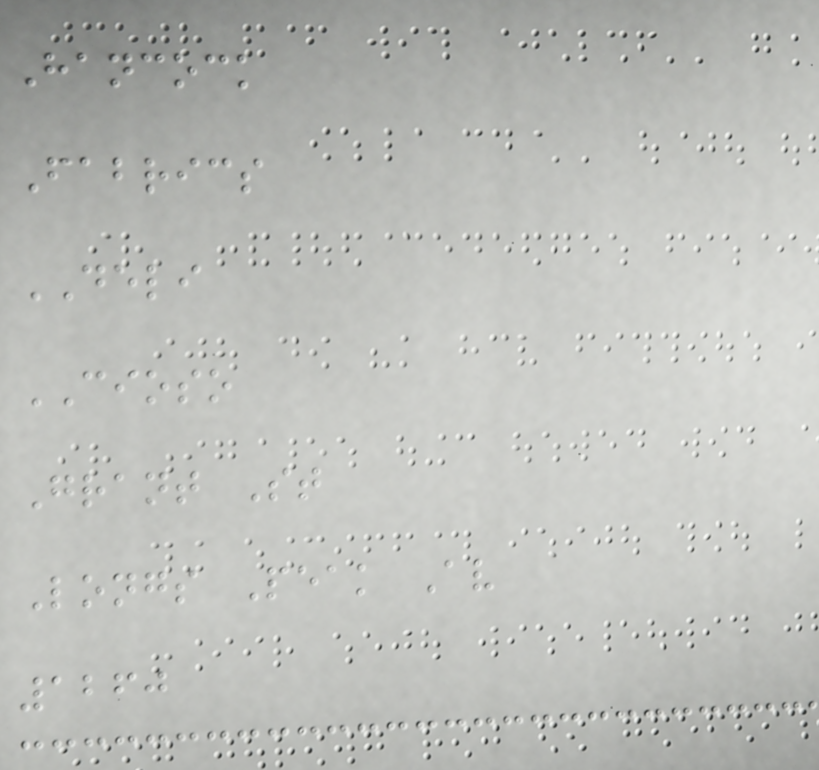Hancock
Fabrics
DELI
CIOSO
Grant St
Longs Peak Av
1260
